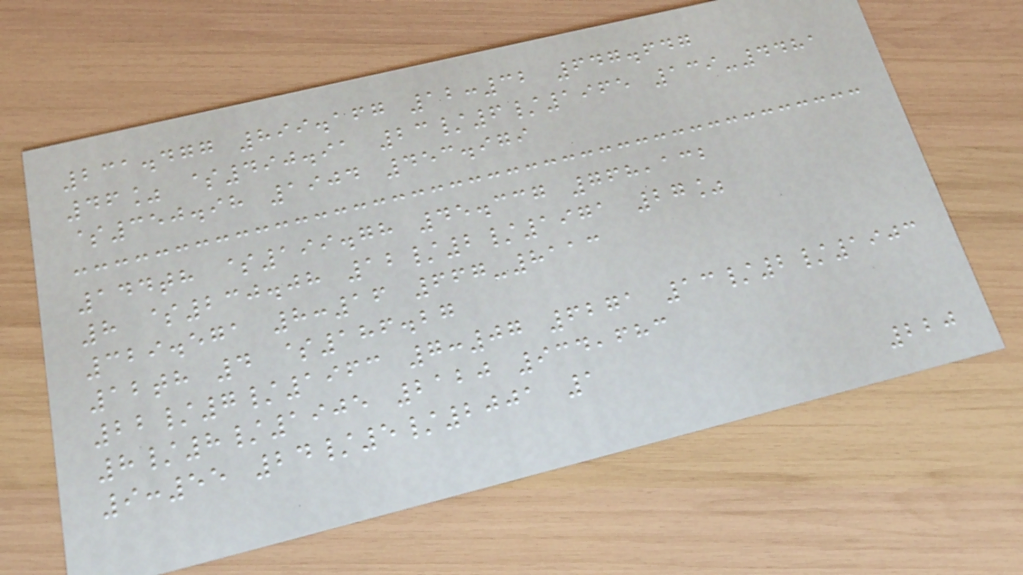231.477 899.167 12:32 647.647
46% $490.91 23/6/1965 139-4481
$350.98 1904 453.979
144th $199.78 45.337 768,132
8 $230.08 12/2/1971 27%
329.571 8:16 667-8113
12th 4 $186.27
22/7/1963 7:07 6271 13/2/1903
8/8/1905 2120 934,683
9:55 24/5/2001 1
220
